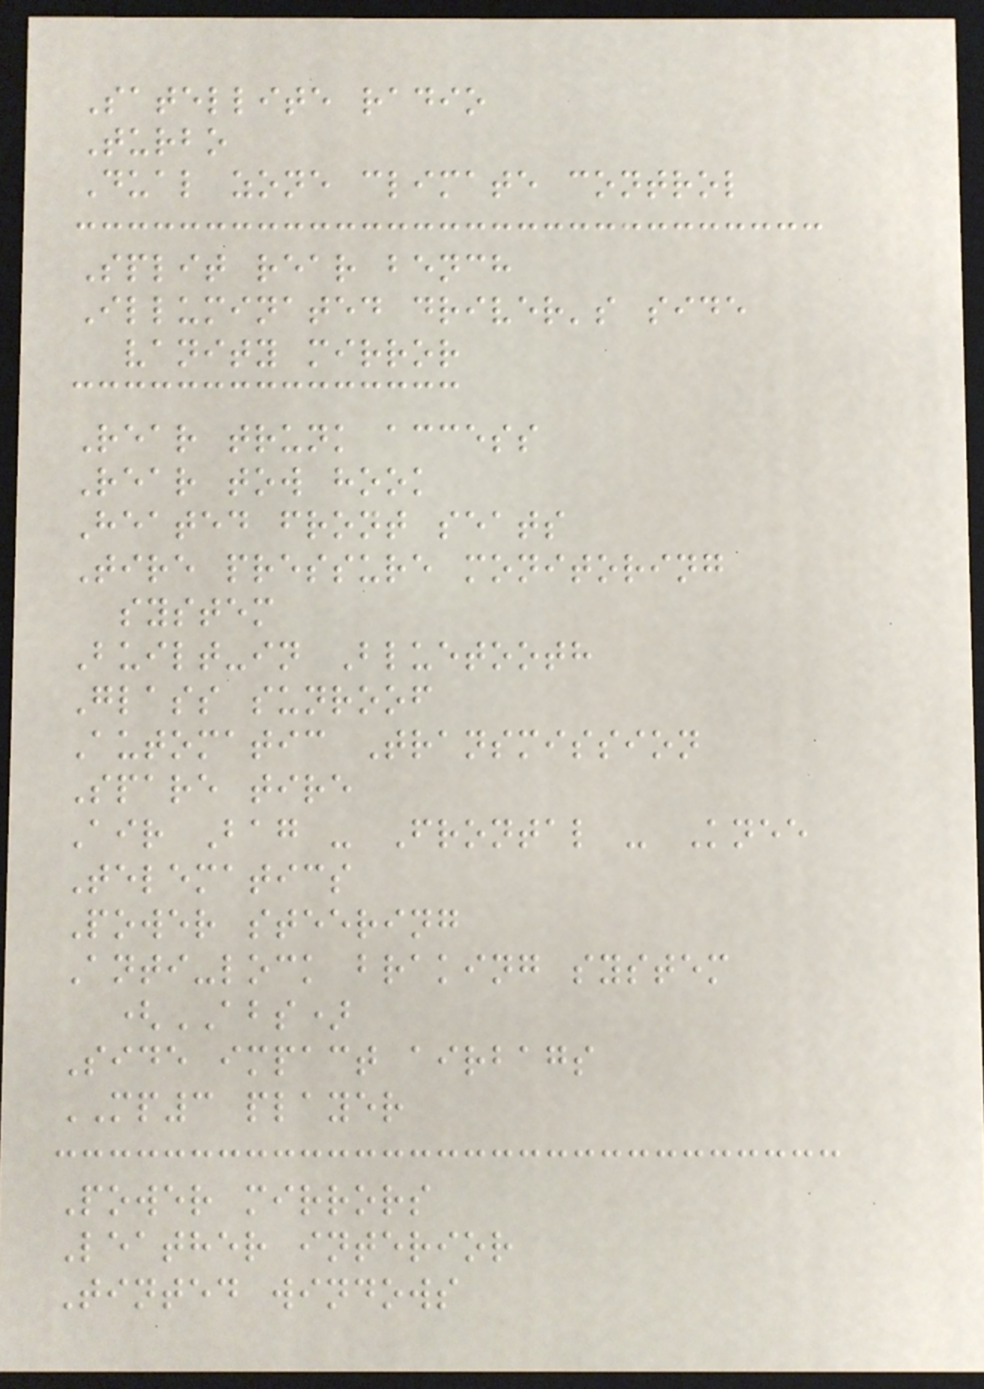Satellite radio
Turbo
Dual zone climate control
Split rear bench
Illuminated driver's side
vanity mirror
Rear trunk access
Rear tow hook
Heated front seats
Tire pressure monitoring
system
Built-in Bluetooth
Glass sunroof
Automatic Transmission
Spare tire
Air Bag - Frontal - Knee
Telematics
Power steering
Anti-lock braking system
(ABS)
Side impact airbags
MP3 player
Power mirrors
Leather interior
Tinted windows
